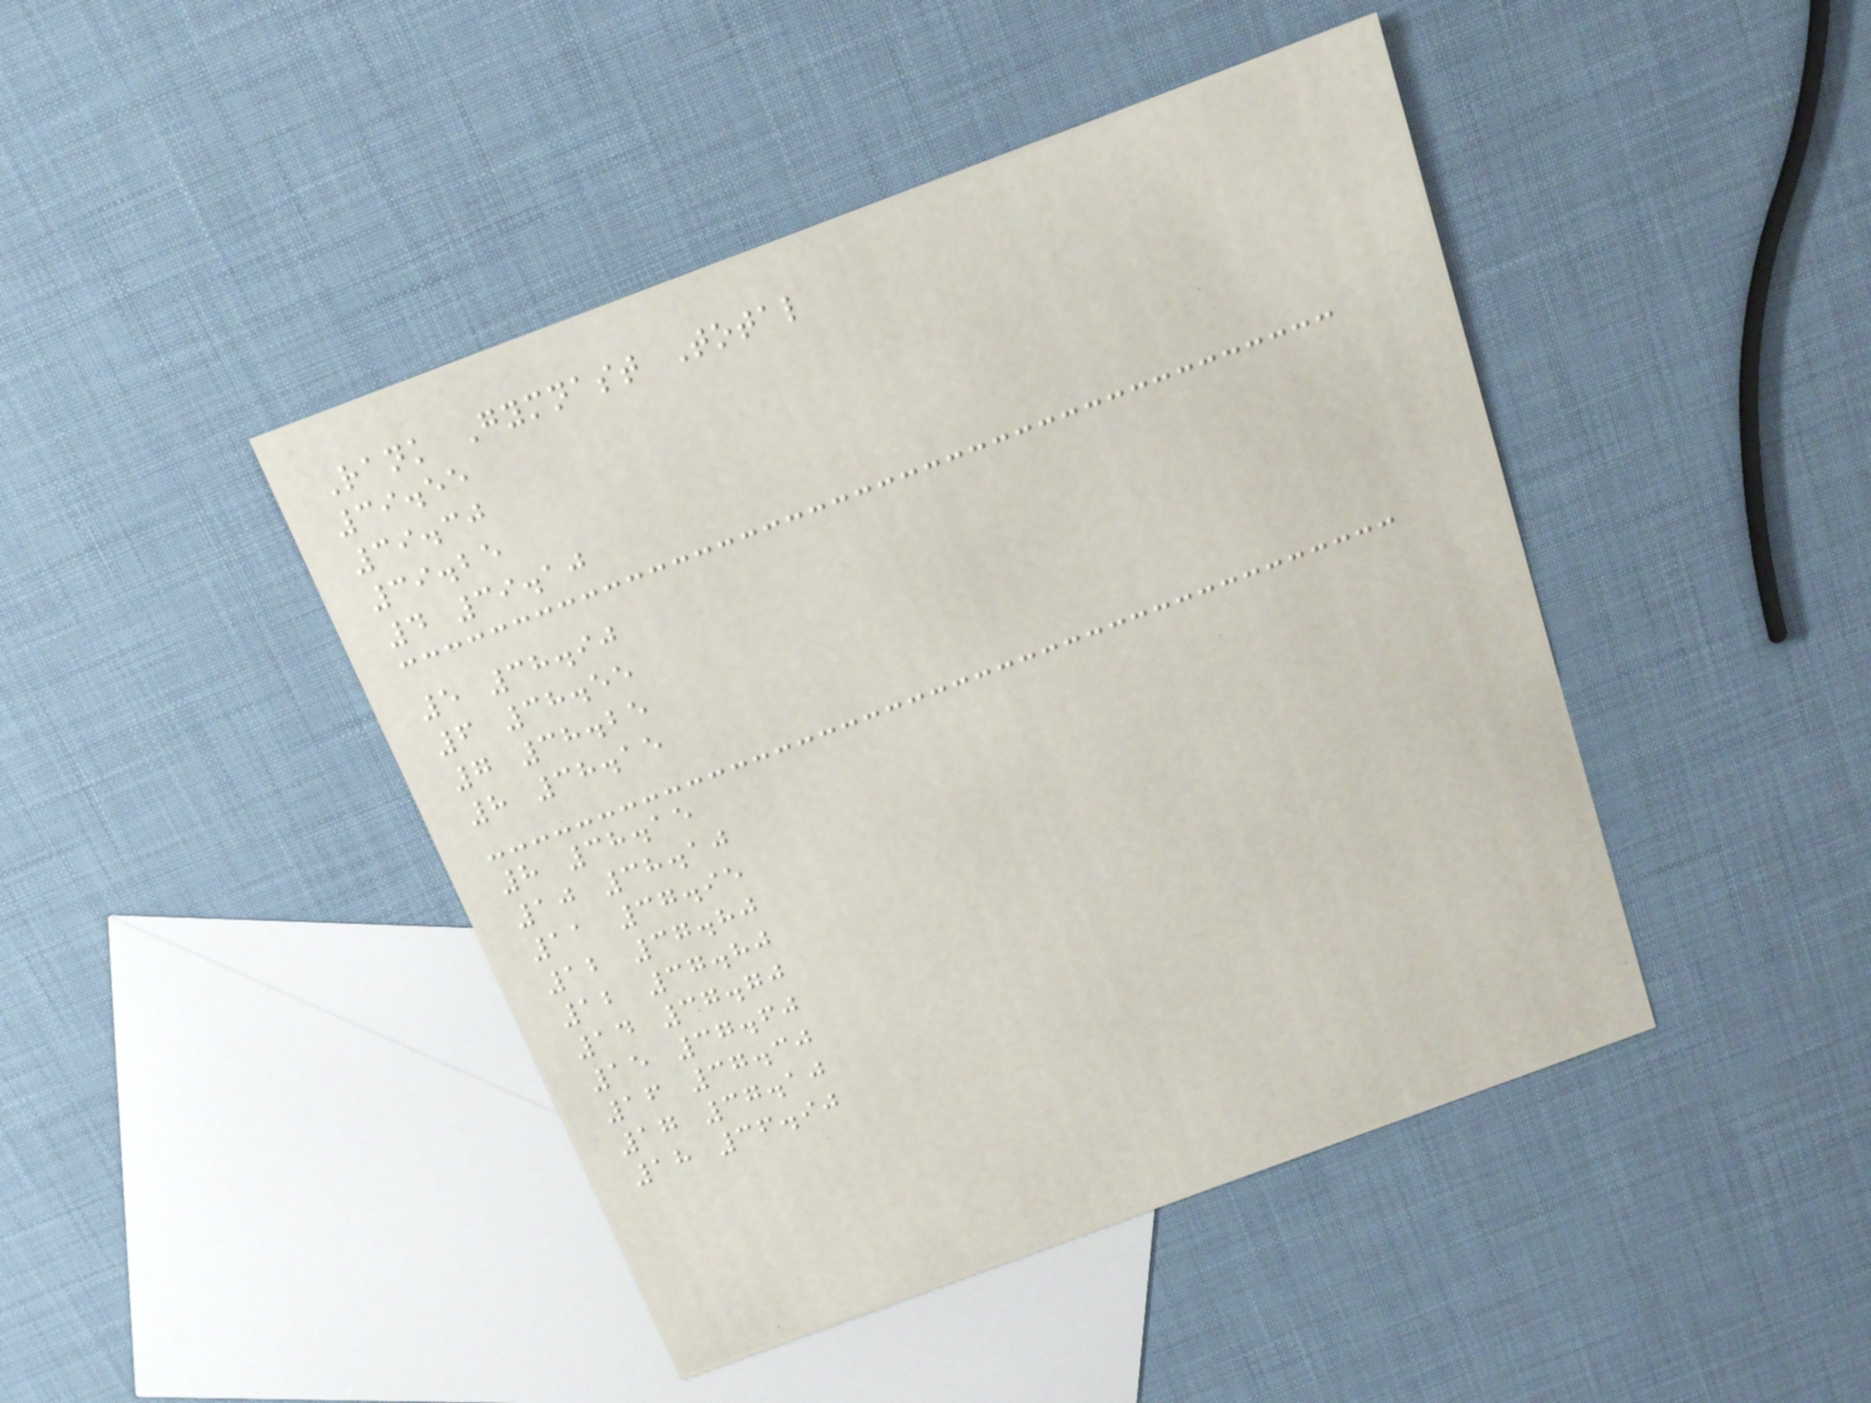Rank Gymnast Total
39.55
39.30
39.25
4 39.10
5 38.90
6 38.55
7 38.25
8 38.15
8 38.15
10 38.10
11 37.95
12 37.80
12 37.80
14 37.70
15 37.60
16 37.30
17 37.10
18 36.90
